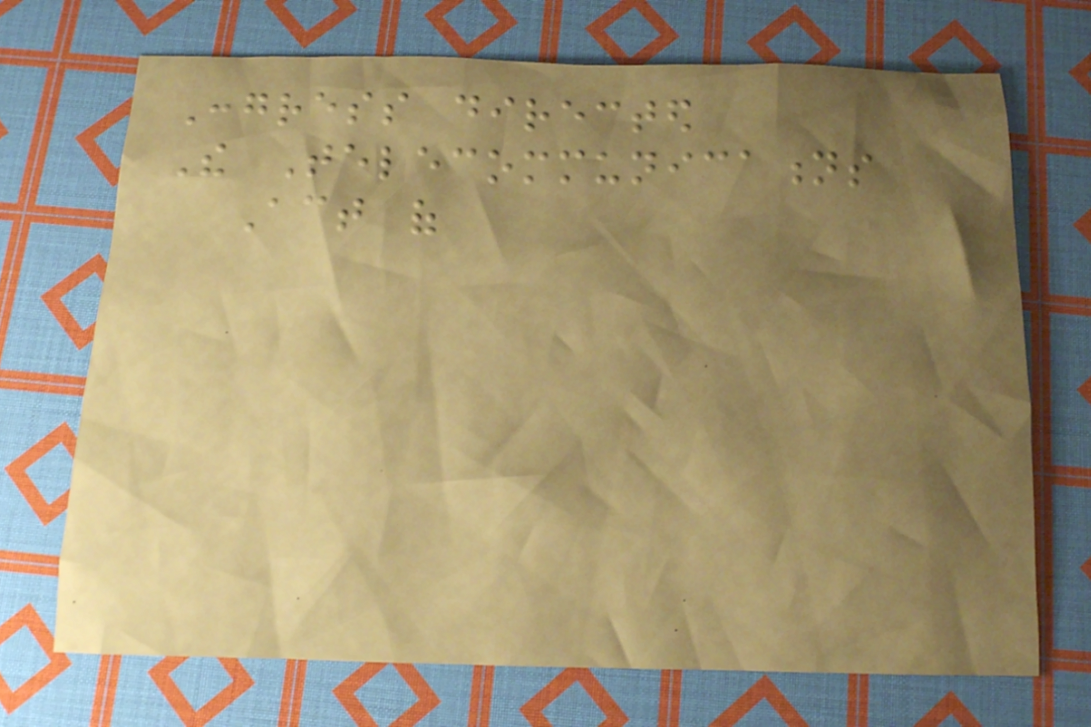Congress directed
The Telecommunications
Act of
